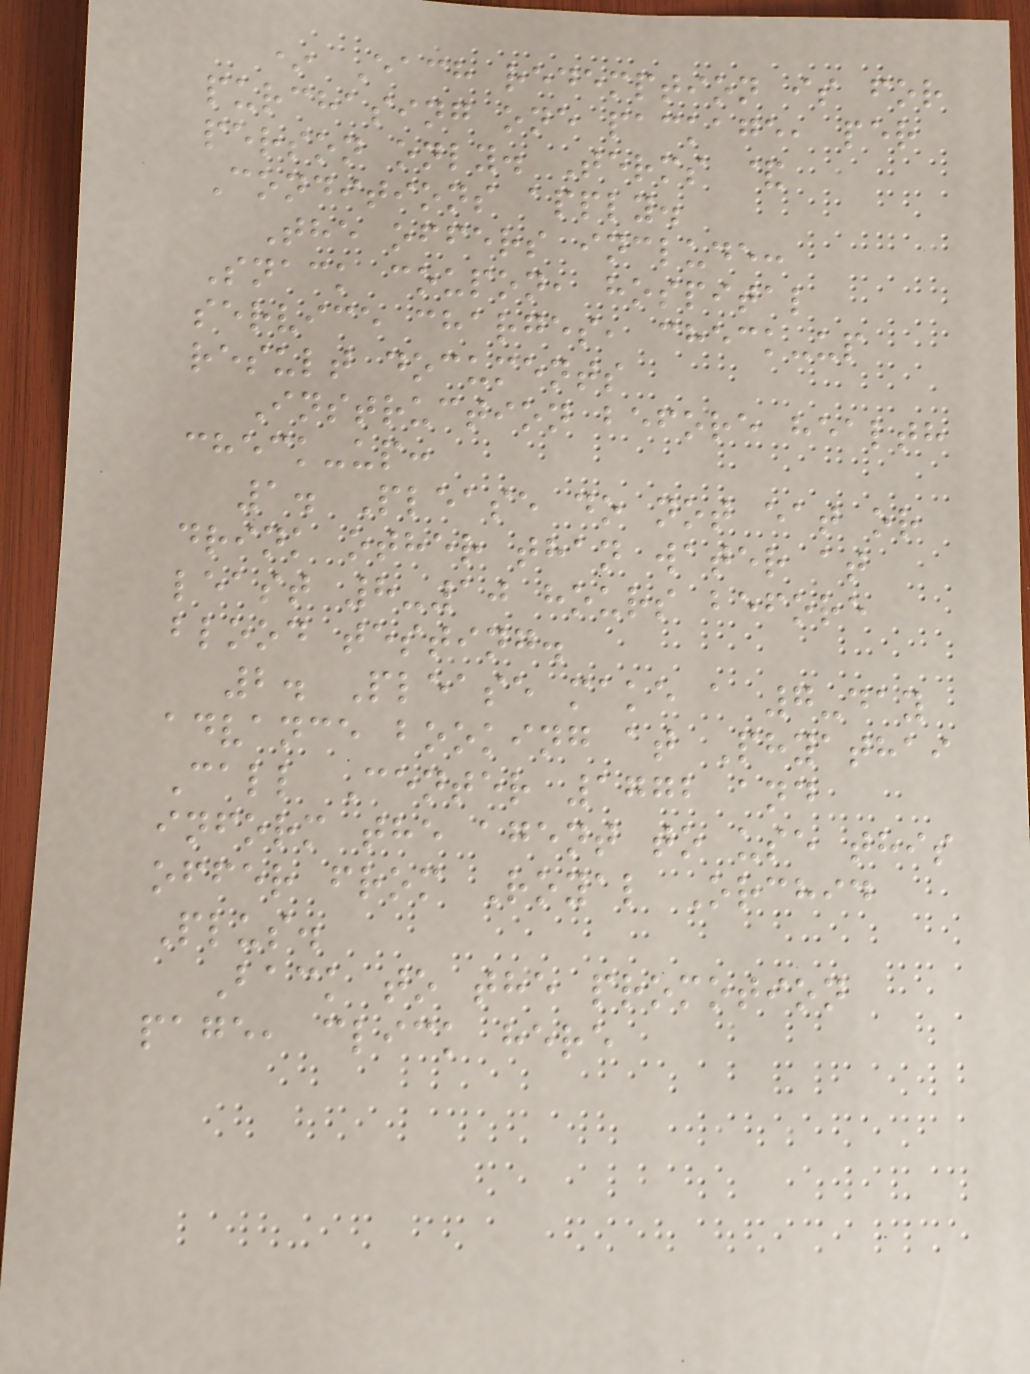* Each redemption is for
purchasing one package, per
person only. Terms &
Conditions apply.
The offers include:
Snack coupon, hospital
service charges, check-up
result documents
Instruction before health
check-up:
1. Please do not eat or
drink other than water at
least 8-10 hours before
blood testing.
2. Please make a 7-day
advance booking at Phyathai
Call Center 1772 and
inform the agent to use this
offer from Royal Orchid
Plus.
Back to the promotion
page, click here
